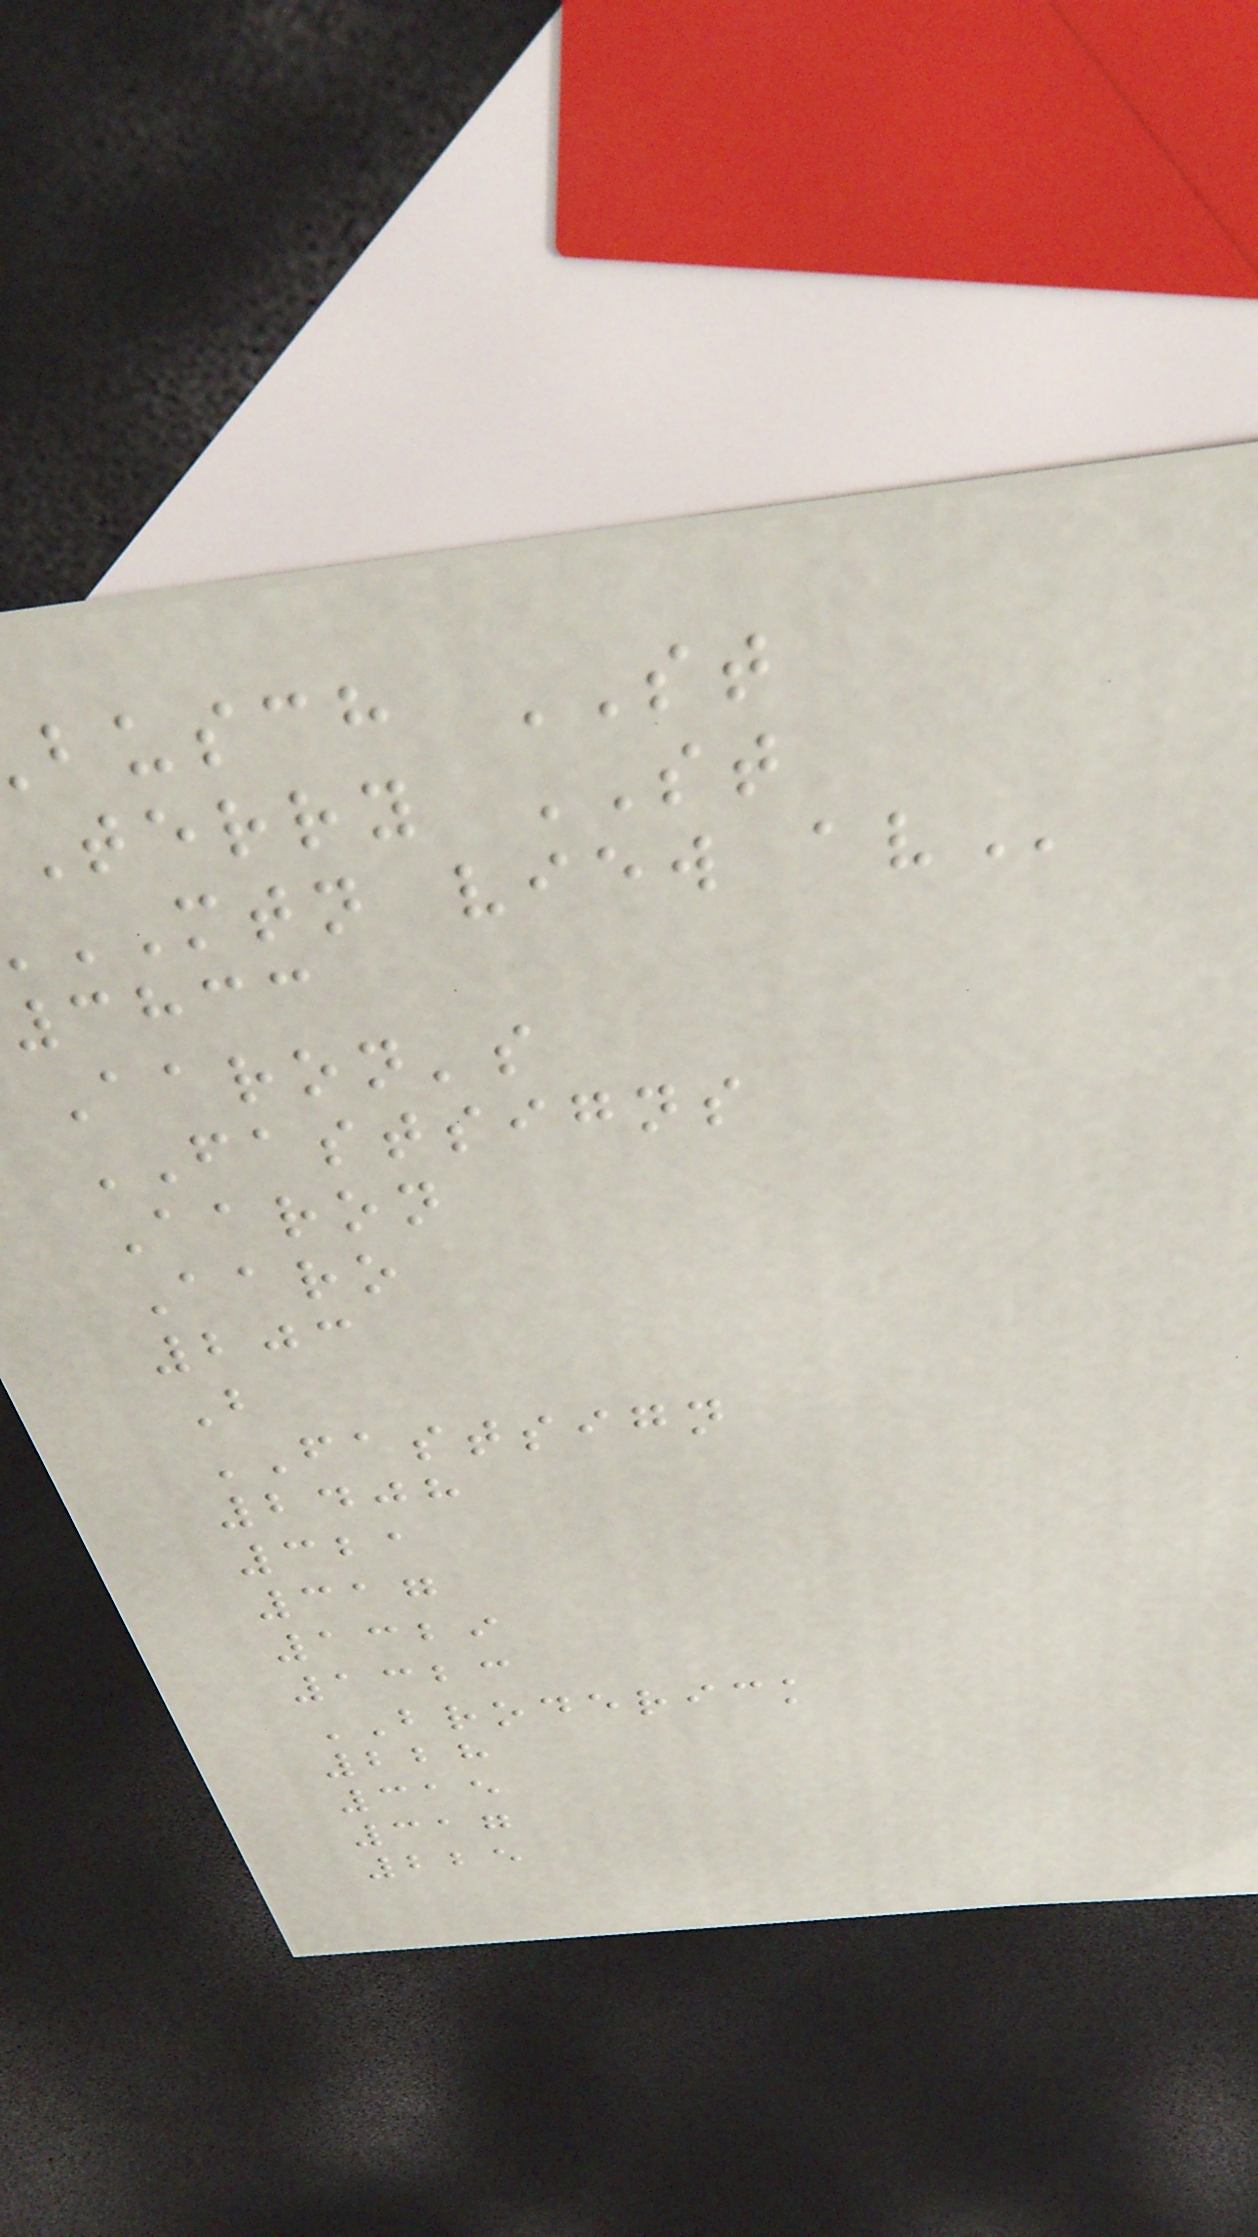busch ST
terry ST
MTN view
3833
Aaron's
FASTSIGNS
Aaron
Aaro
203
B
FASTSIGN
2408
321
317
1329
1323
BRODERICK
228
315
317
225
